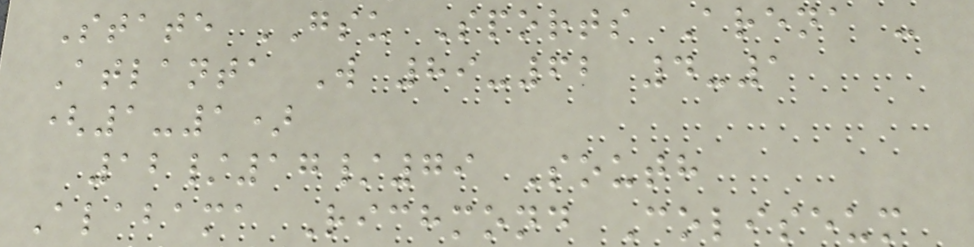State GSU Sports Arena -
Atlanta W 89-62 4-1
(1-1)
12/17/79 South
Alabama Richmond Coliseum
